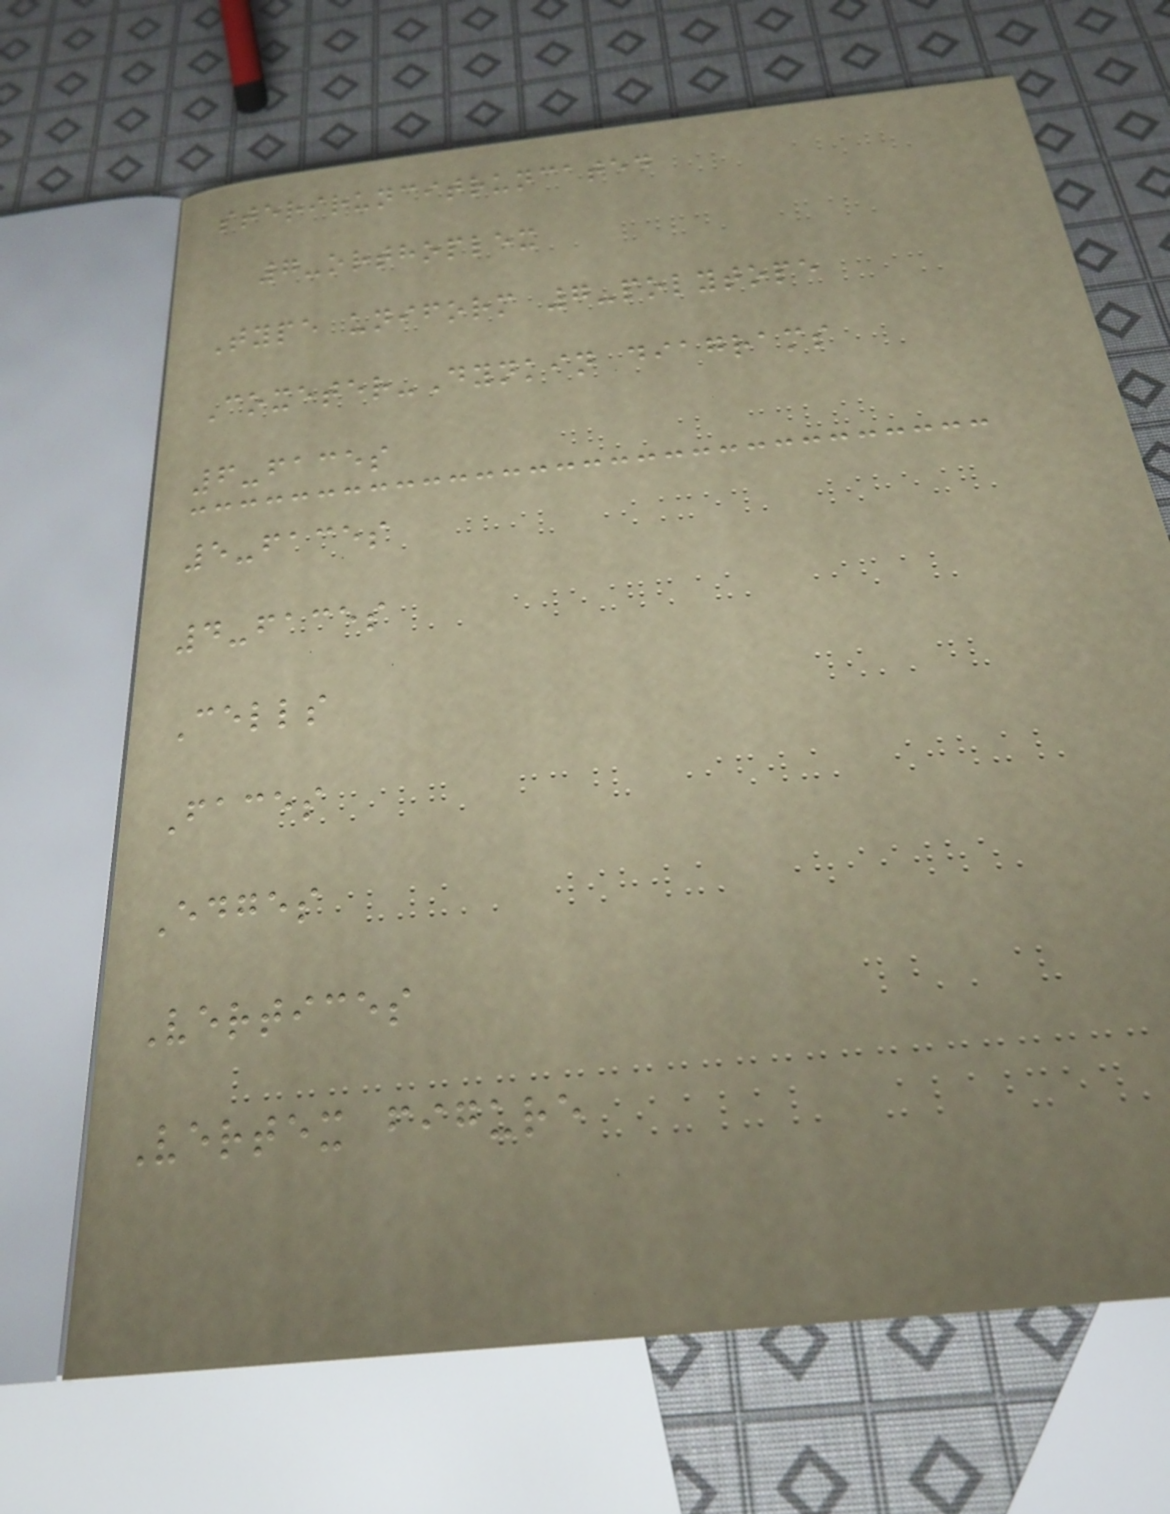steriruncitruncated
7-orthoplex
Type uniform 7-polytope
Coxeter-Dynkin diagrams
6-faces
5-faces
4-faces
Cells
Faces
Edges
Vertices
Vertex figure
